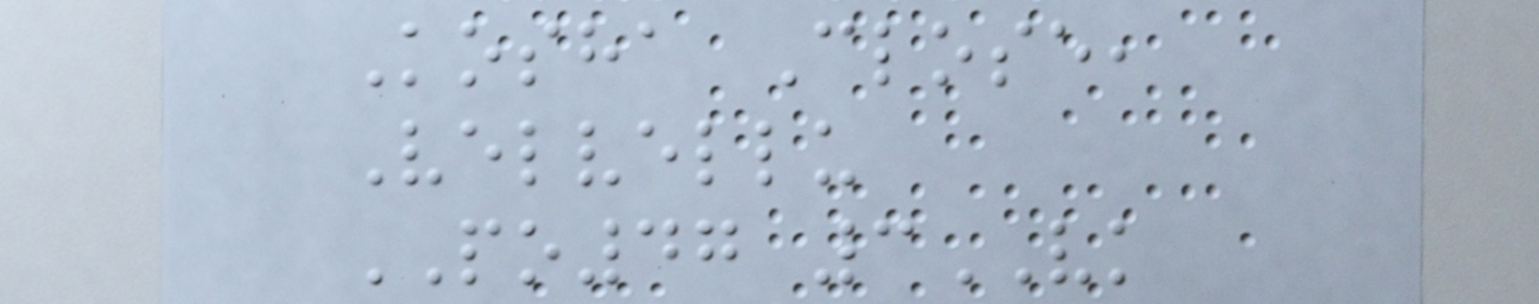Kosha Close,
Velvellu
PO47 3VK
